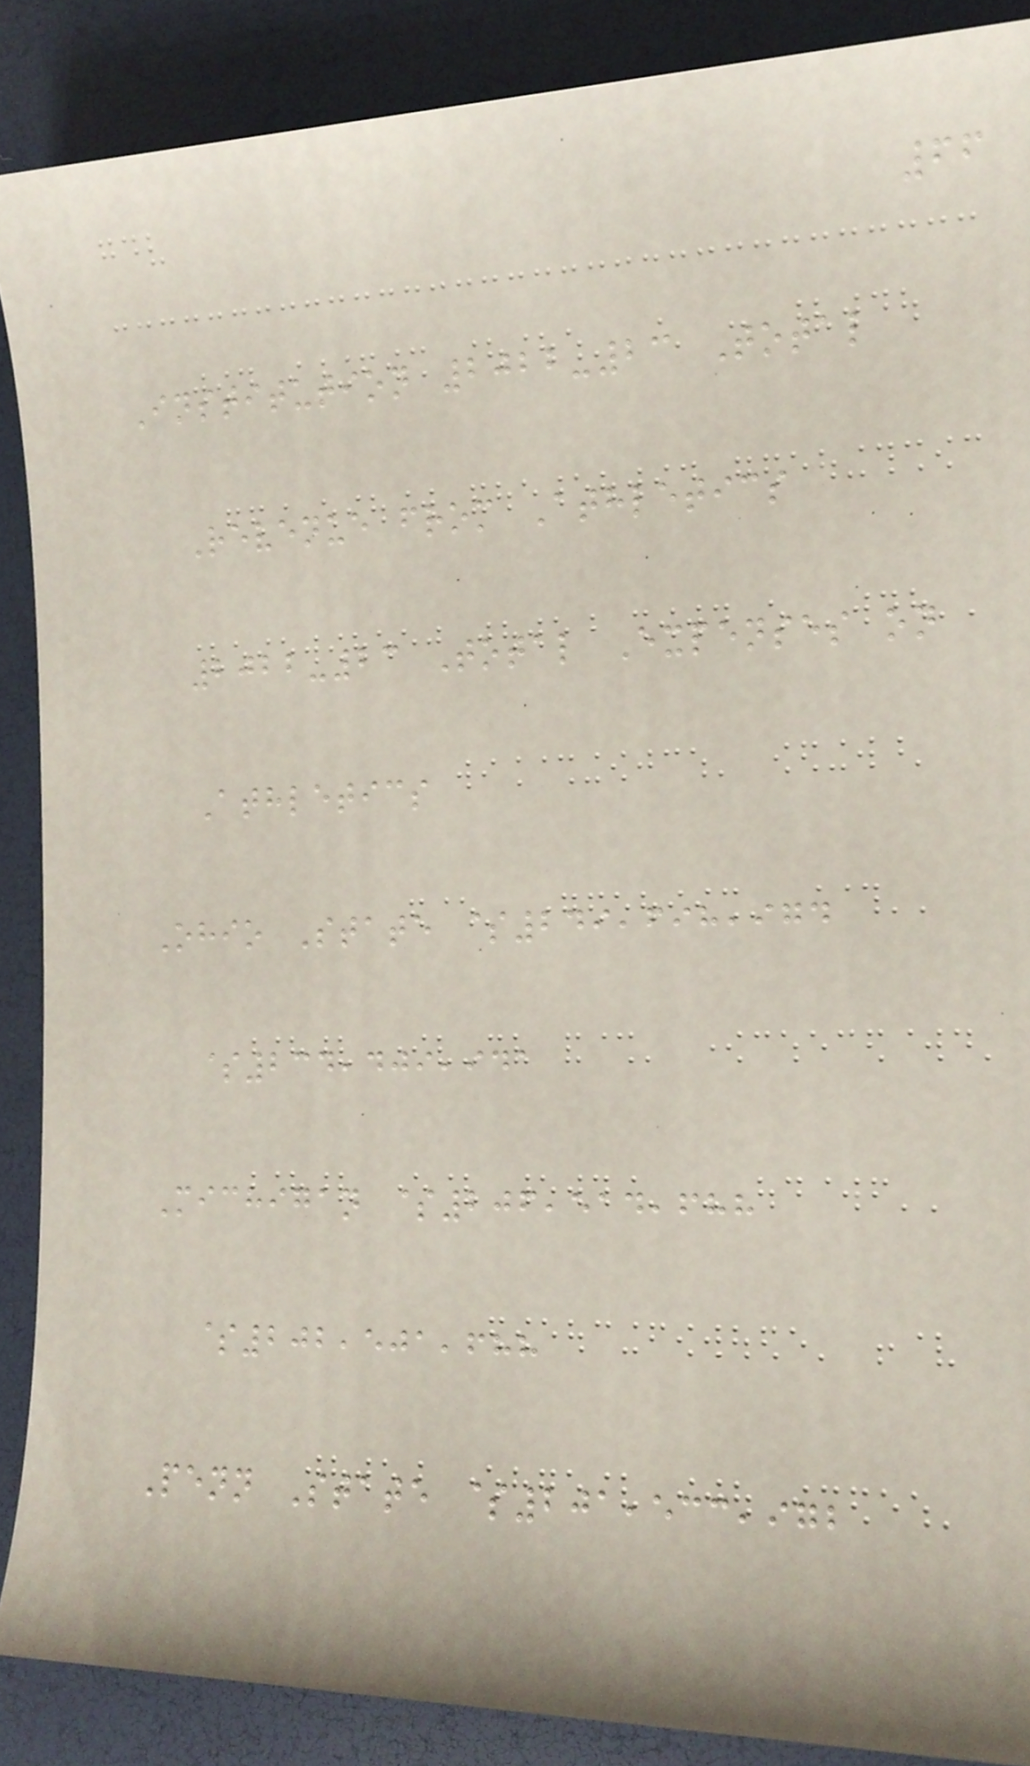66
Institution 2022-23 Total
Revenue from Athletics
2022-23 Total Expenses on
Athletics
Ohio State $249,698,974
$234,409,941
Michigan $206,514,688
$202,501,688
Penn State $201,533,972
